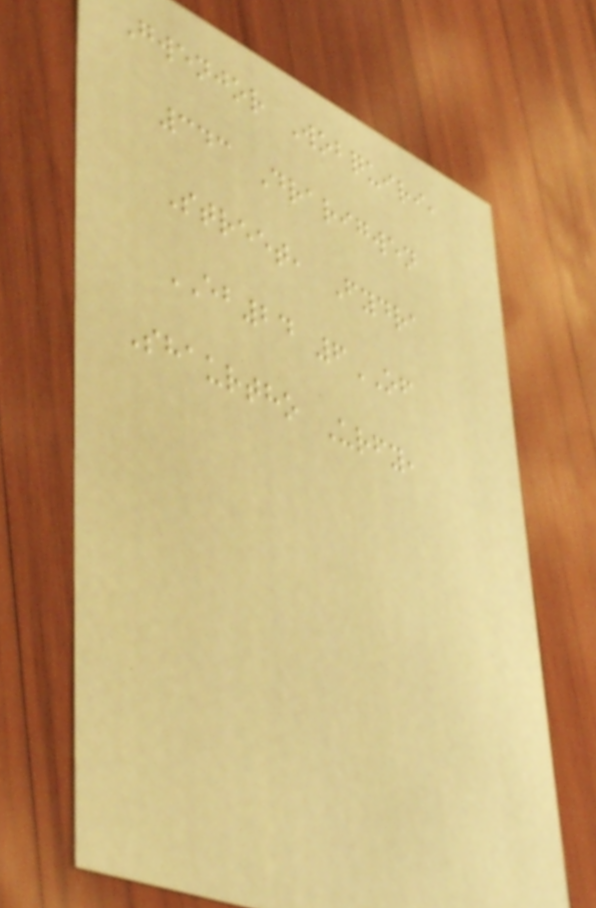Gwenjor Wobquiri,
343 Drarigwen
Street, Fydra
EB24 6OF
Shaurtho Urfy,
